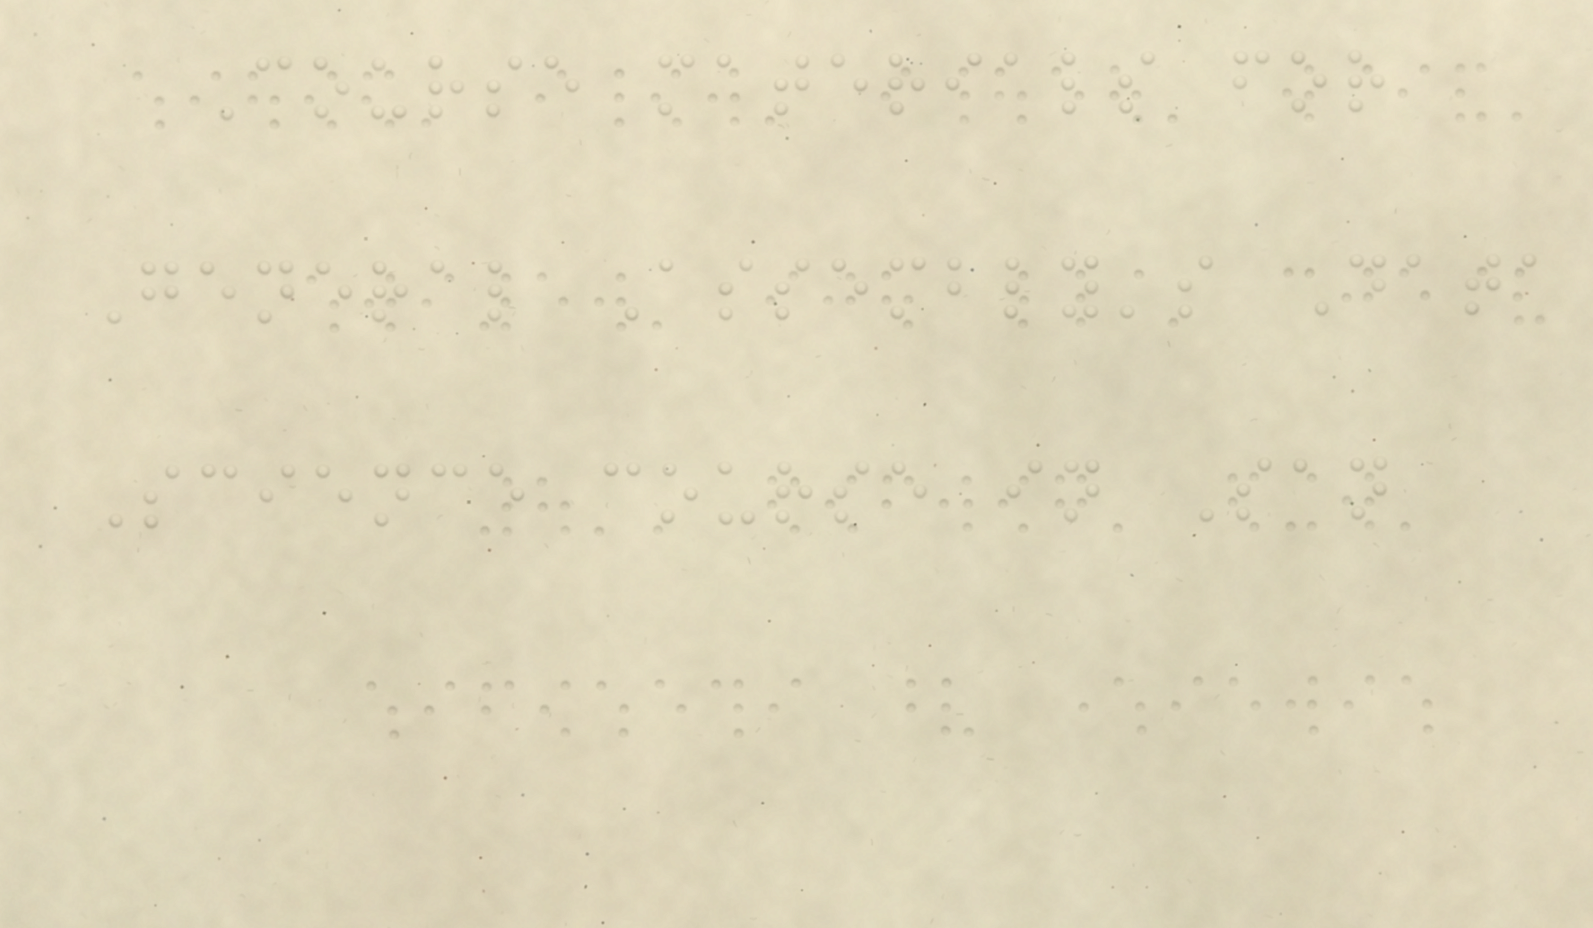Course materials for
General Assembly's Data
Science course in San
